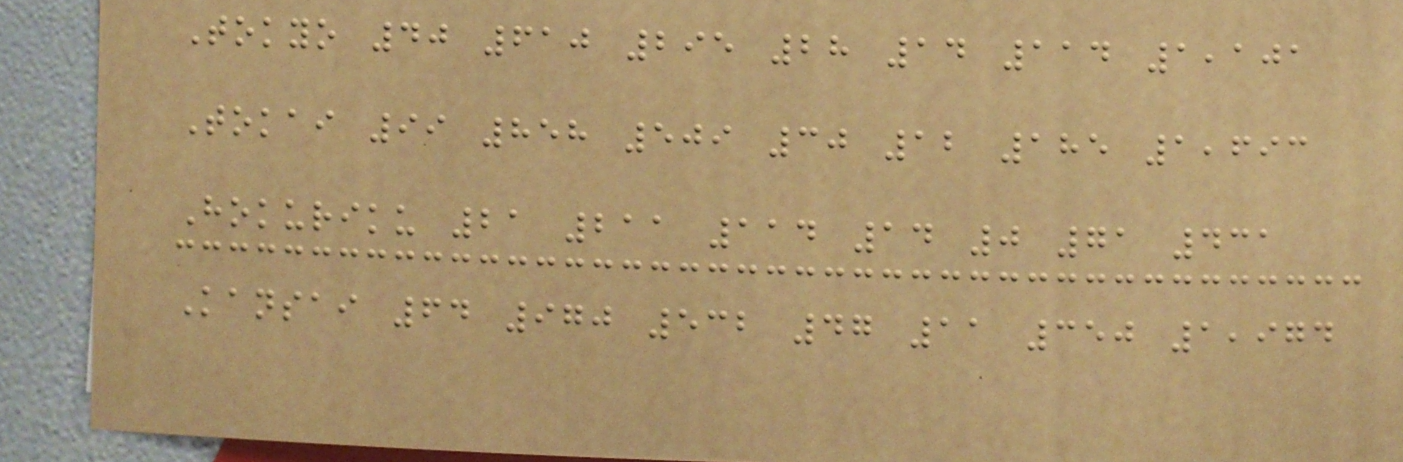Tokyo 40 610 295 28 14 114 1,101
Tokai 99 858 509 30 12 185 1,693
Hokuriku 21 211 114 14 0 71 431
Kansai 64 970 532 47 11 350 1,974
